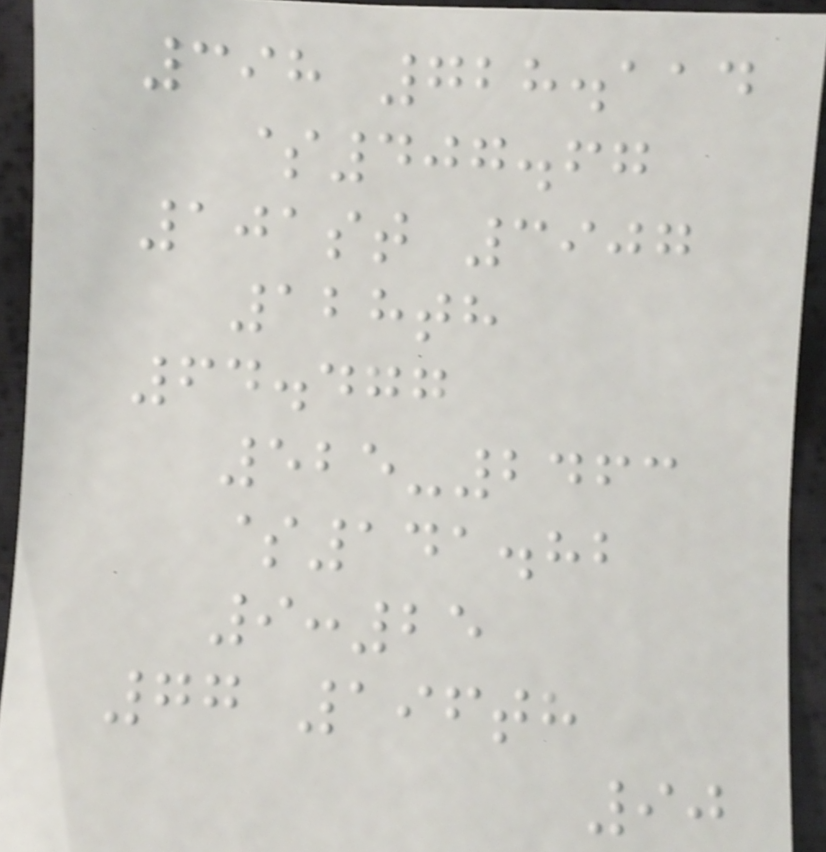398 728.114
$407.67
101st 3907
128th
64.477
525-2463
$141.82
9:25
77 196th
90
